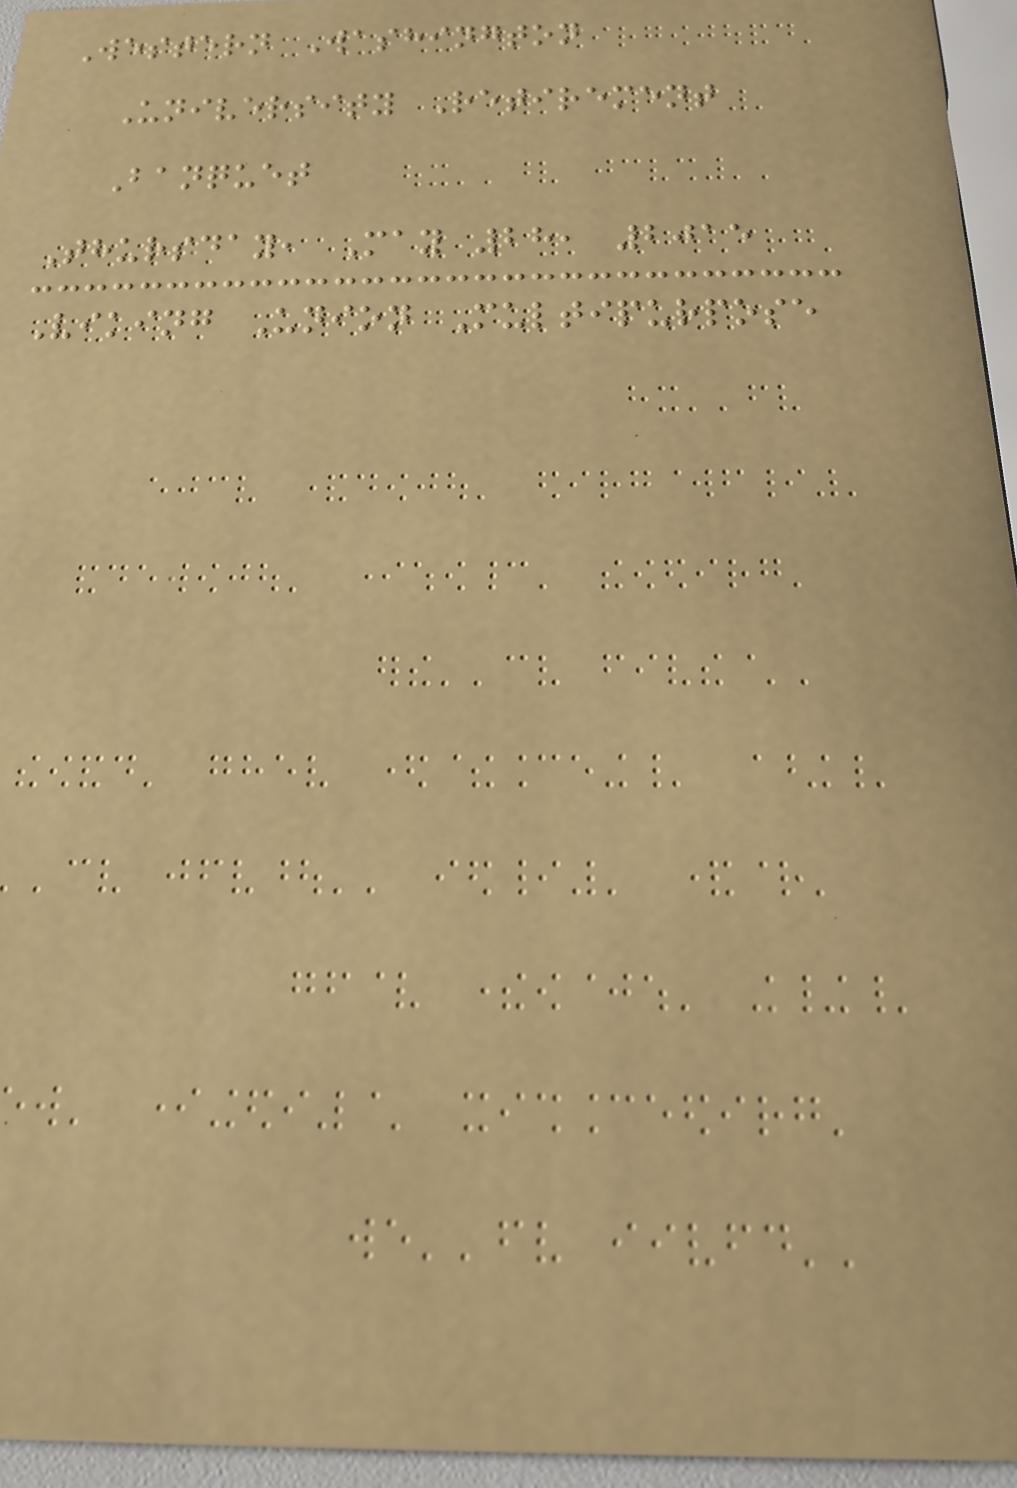Western Washington
University Retirement
Banquet
Thursday, May 28, 2015
Viking Union Multipurpose
